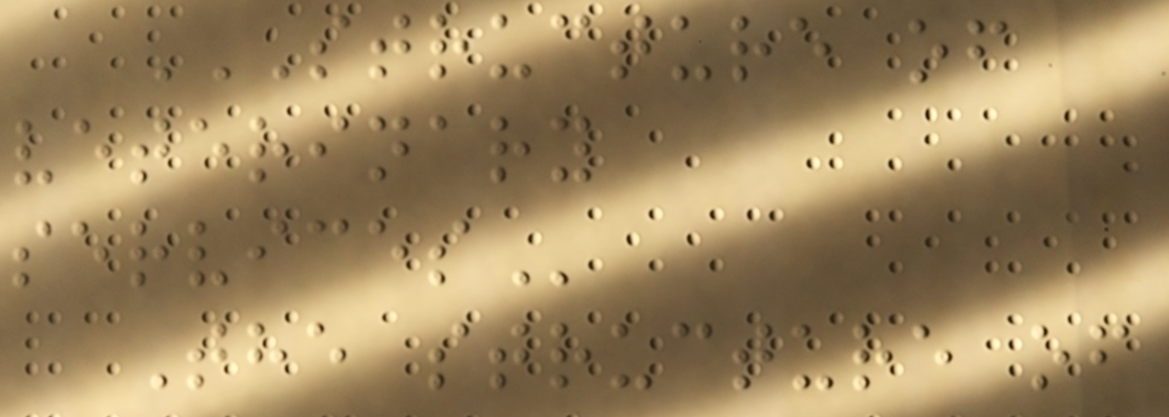STRUCTURE OF
VETERINARY
SERVICES
The structure of
